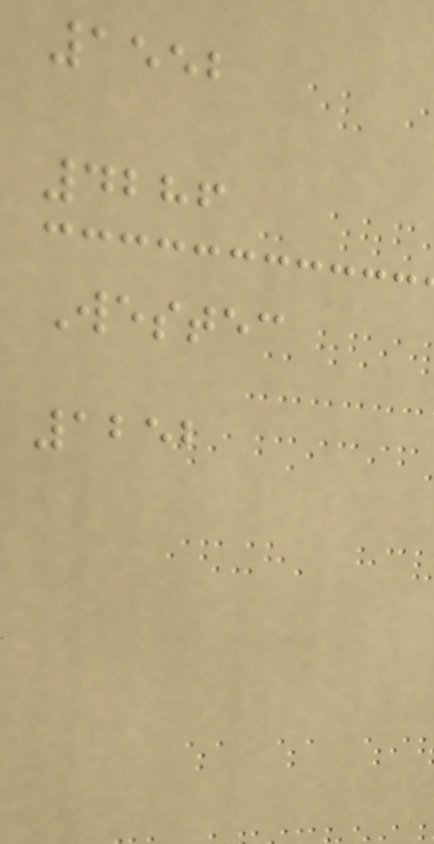1552
4286
Westec
1252
